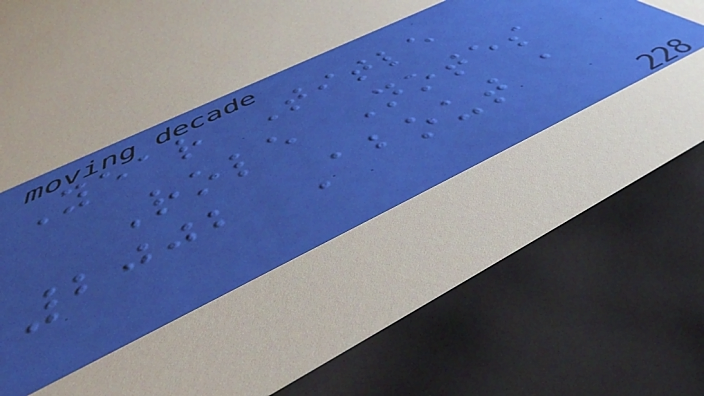Year Title
Role Notes
2002 About a
